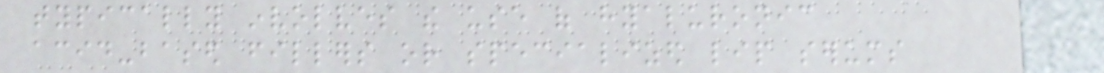typically involves the use of hyaluronic
acid-based fillers or specialized lip serums
